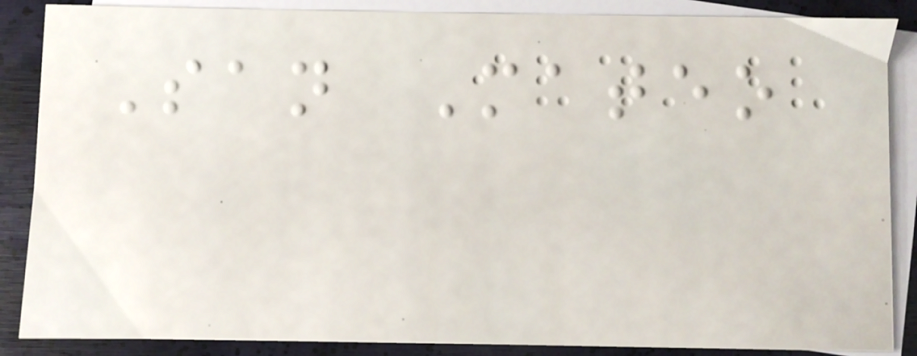San Mateo
